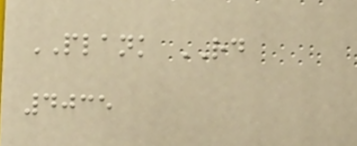PLANK RD
4035
